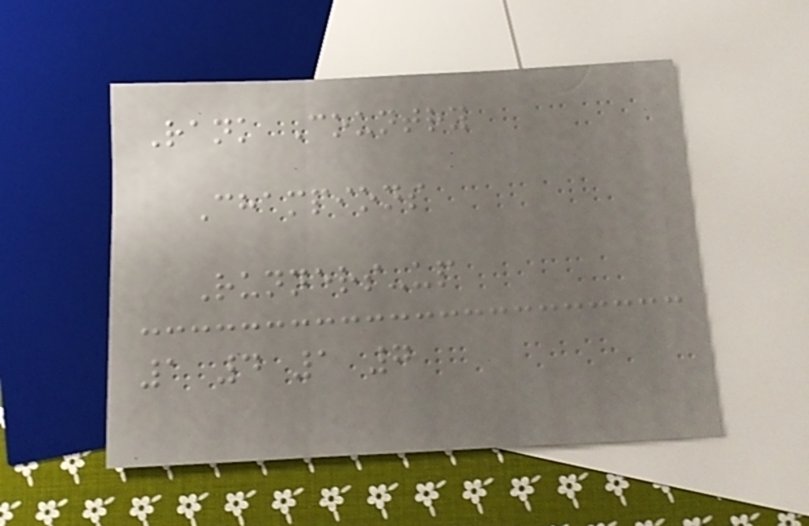Rank Country
Champions
Runners-up
1 4 1 7
